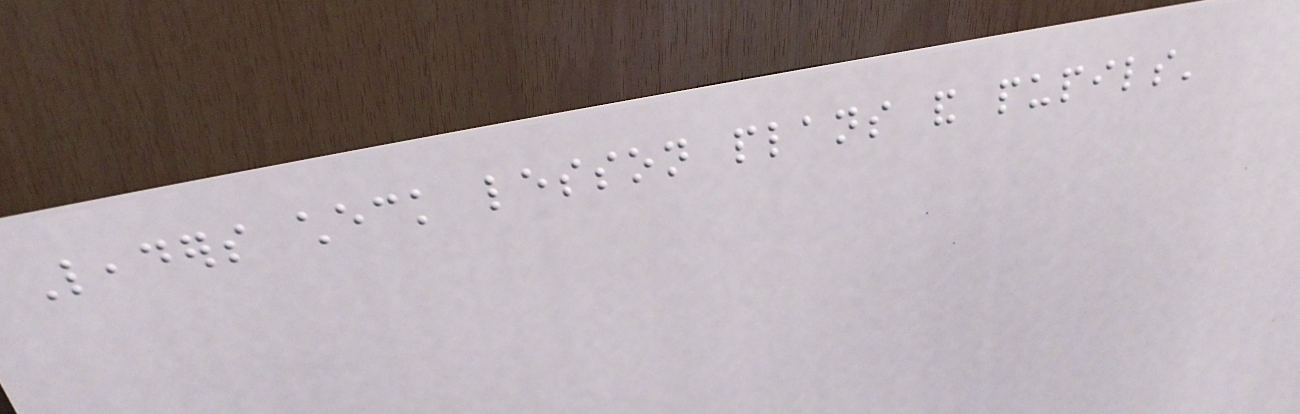Leaders check lesson plans and pupils'
